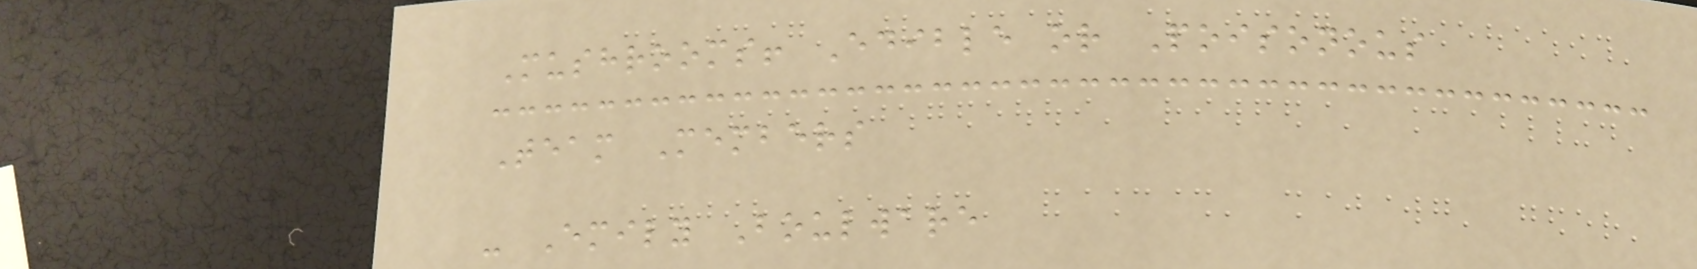Mushrooms! Edible or Poisonous
Team Members
- Emily Boulware
